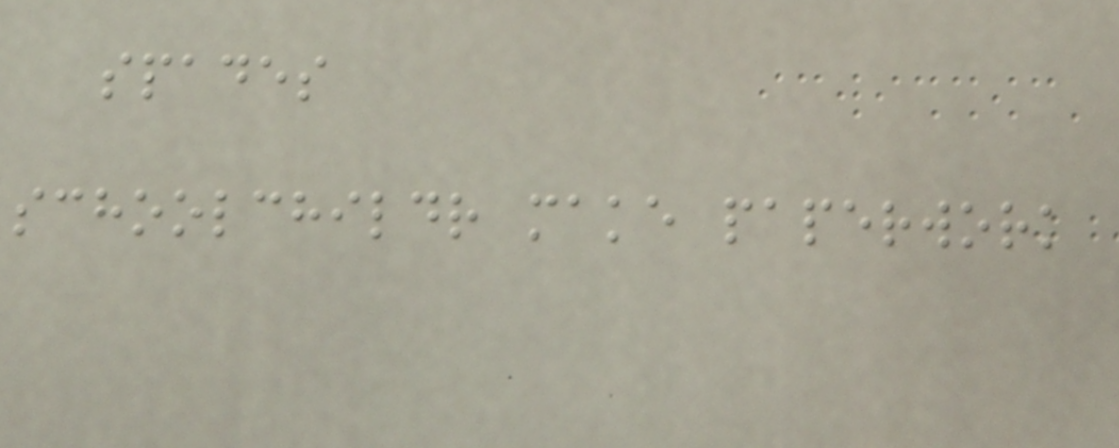spades
schoolchildr make paperwork
